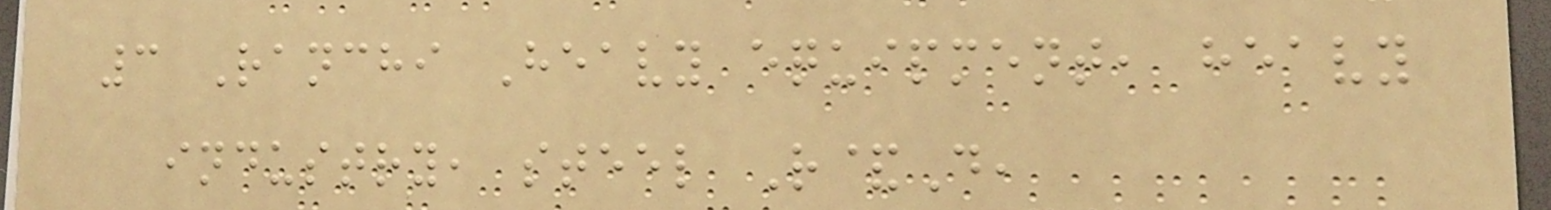3 Ranchi Heavy equipment, heavy
industry, steel R&D,
